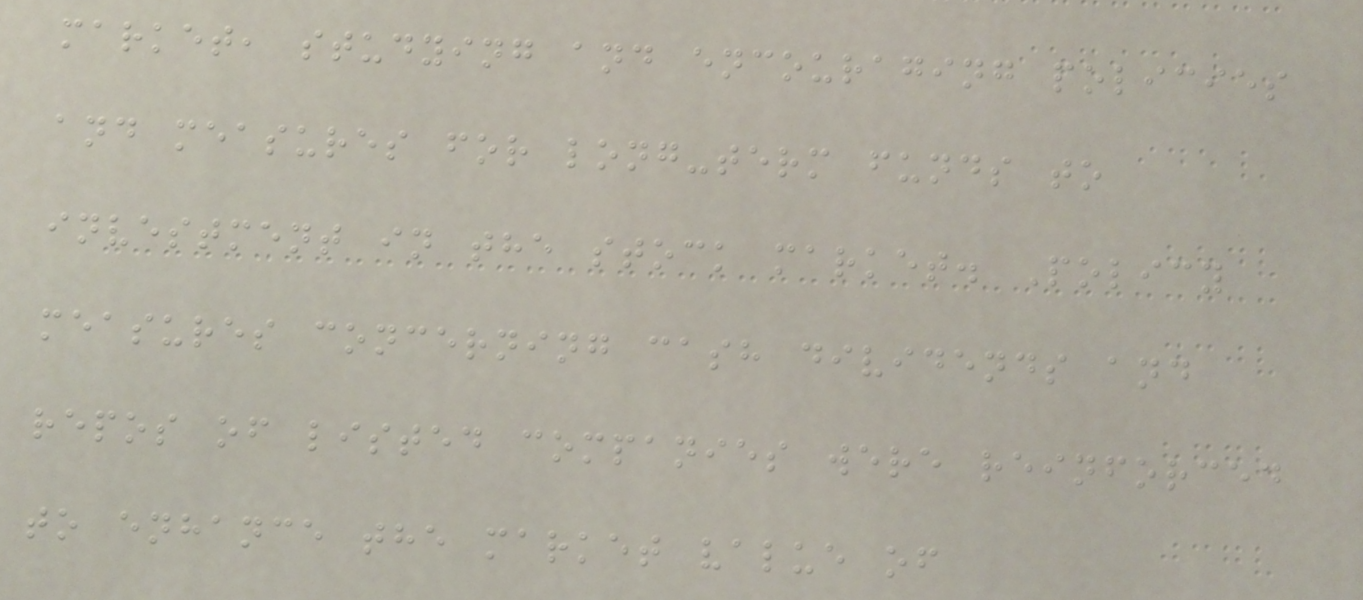market, studying and encouraging policies
and measures for long-term funds to
investment in the stock market. Policy
measures concerning cash dividends and
repos of listed companies were reinforced
to enhance the market value of
